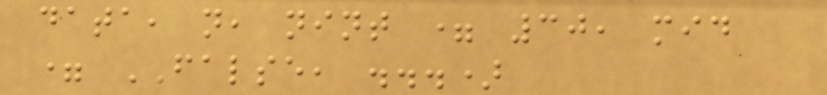data, n, nint = 30, mid
= FALSE, ...)
